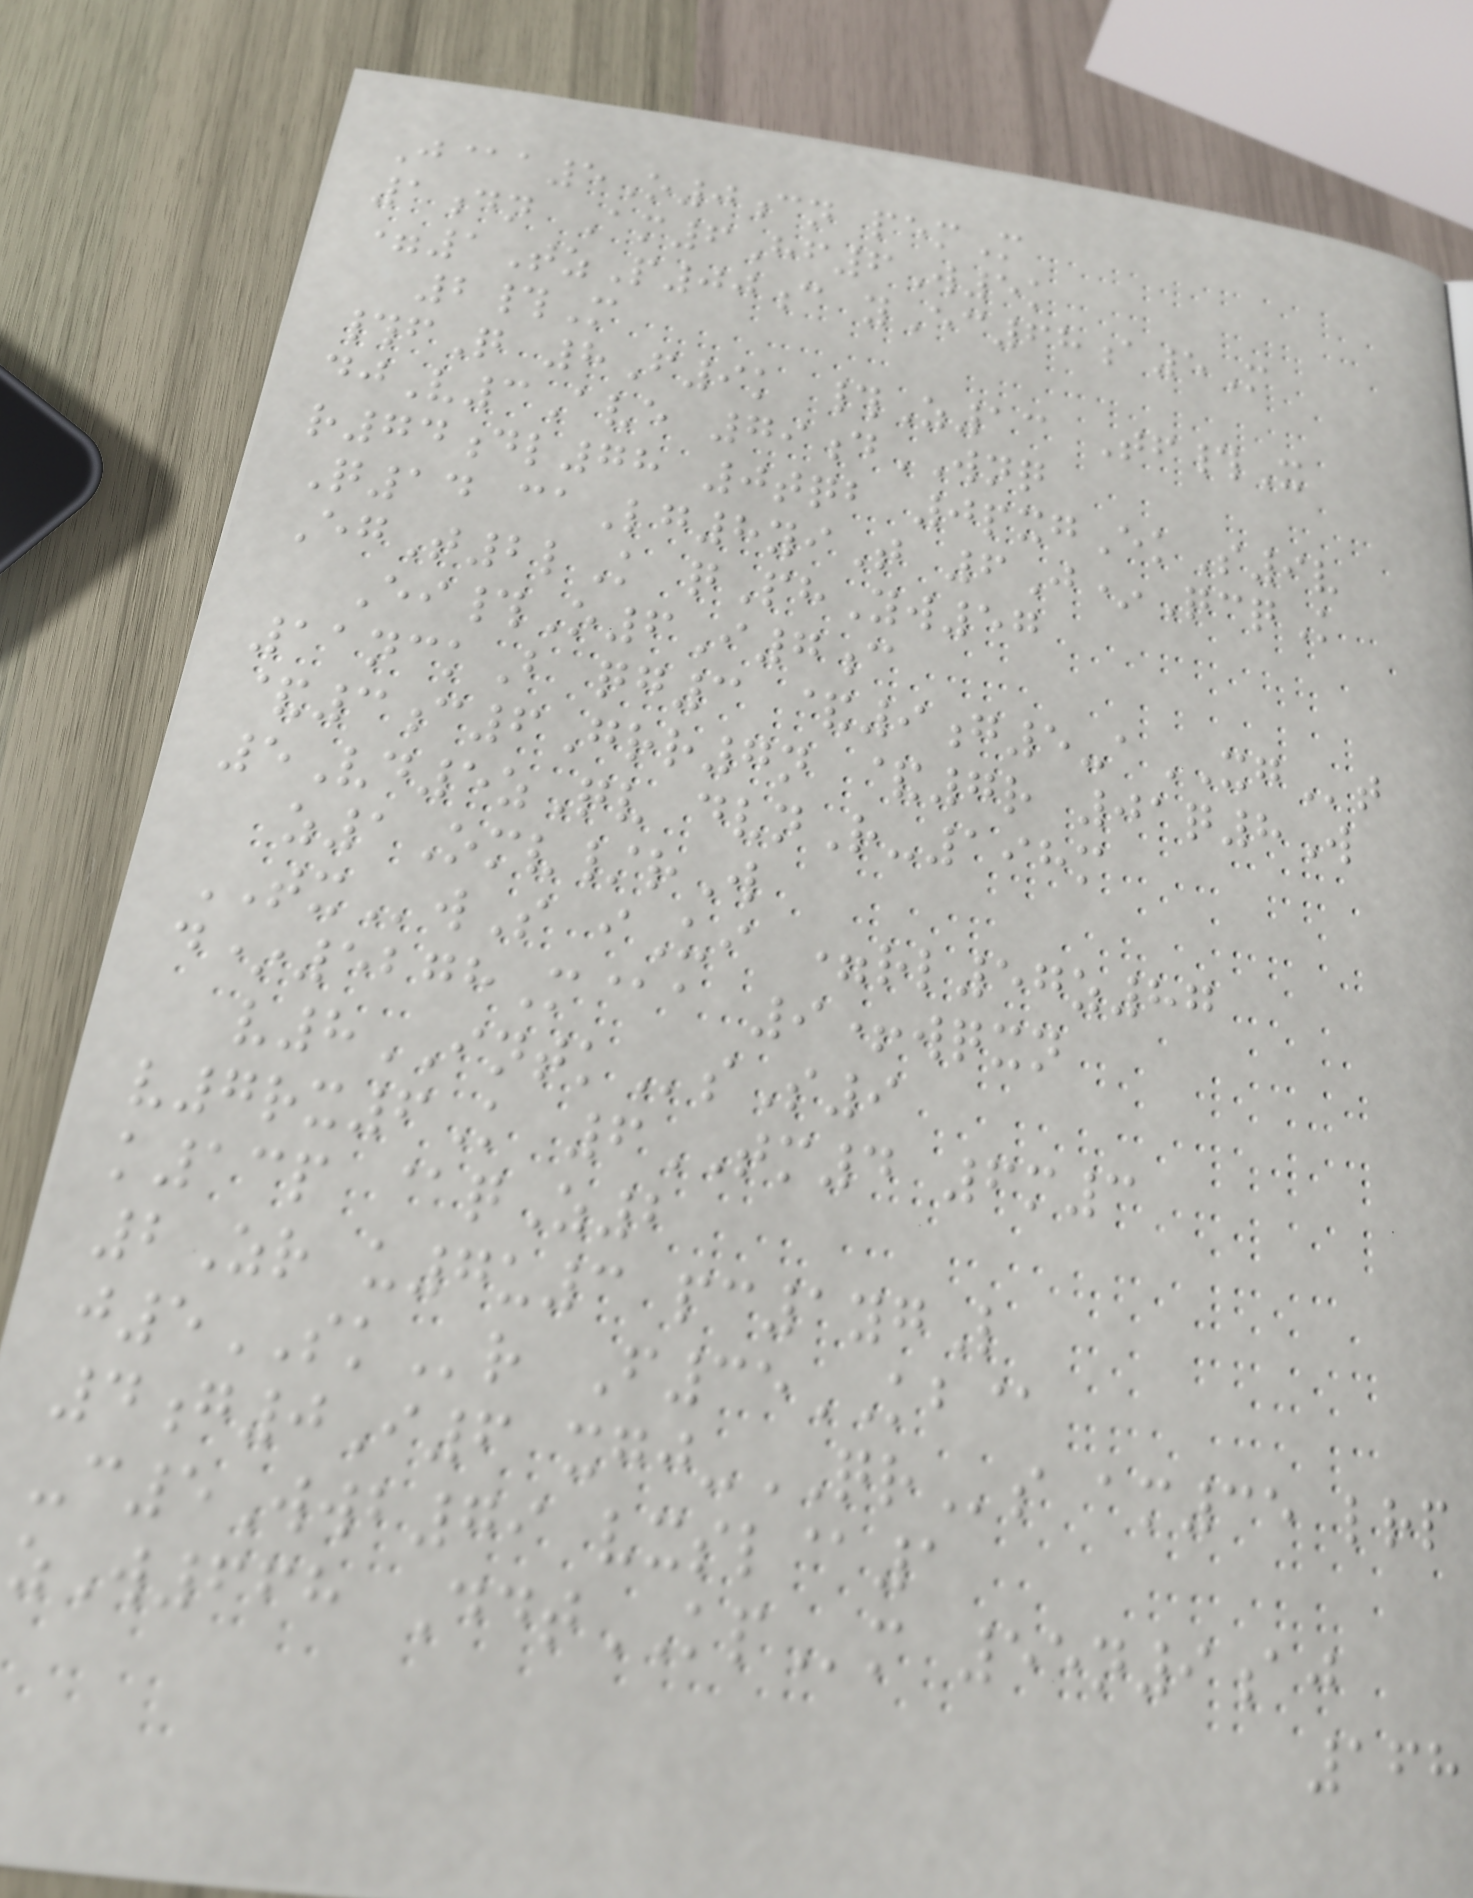J@a5O0cn pemM
1dn Am6Hf6W5k
=1TzP00c yEc68a5M
2#M
#fQ 8F9k #Z13 Tf#X
djV3Ave 79dWNQ
r74dl78 0tqb 0pxgEkS9v
Q14 caLg8yiT 6J*QcqK
EgT2lK qPhYw57
Ei#O6I7c
11nckB qg3 &9g5-aXGt
&3c6Grr7n &7r 01q8W
5Vd5zQv dvnR-198m
z1Omv/rW
TXwS iUi =rl57z87
d*5278M@a 9+wqxn
v8INTKsS9
v7rx6K 6TM4 6m3
k13p @qZ2
2Zr u7u3 pc1ygL
j5SKr F35KB@
4g0I6 xgj-QRs am35 lrp
-c5Wwb79 vxsl@1
zW668 DdtKPm 55n9aj
168
